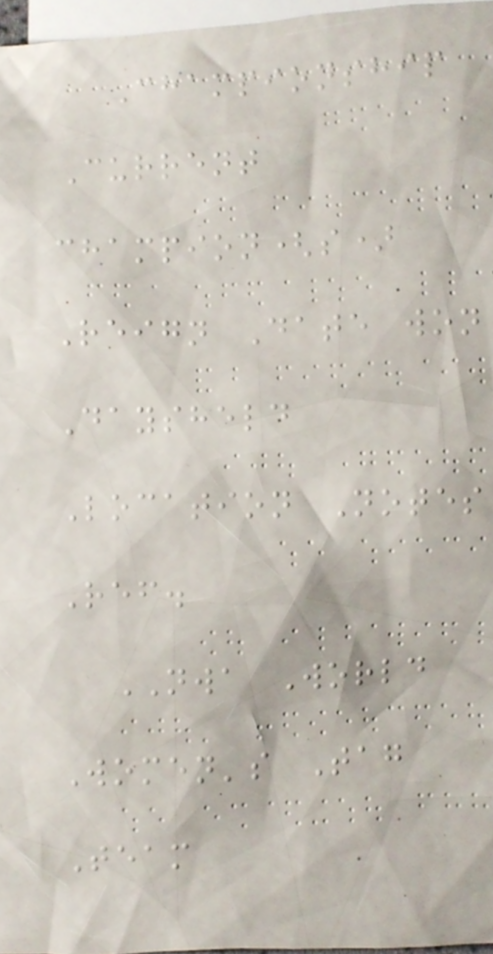Championship
Current
champion(s)
Reign Date won
Daysheld
Location Notes
Ref.
NWA World
Women's Tag
Team
